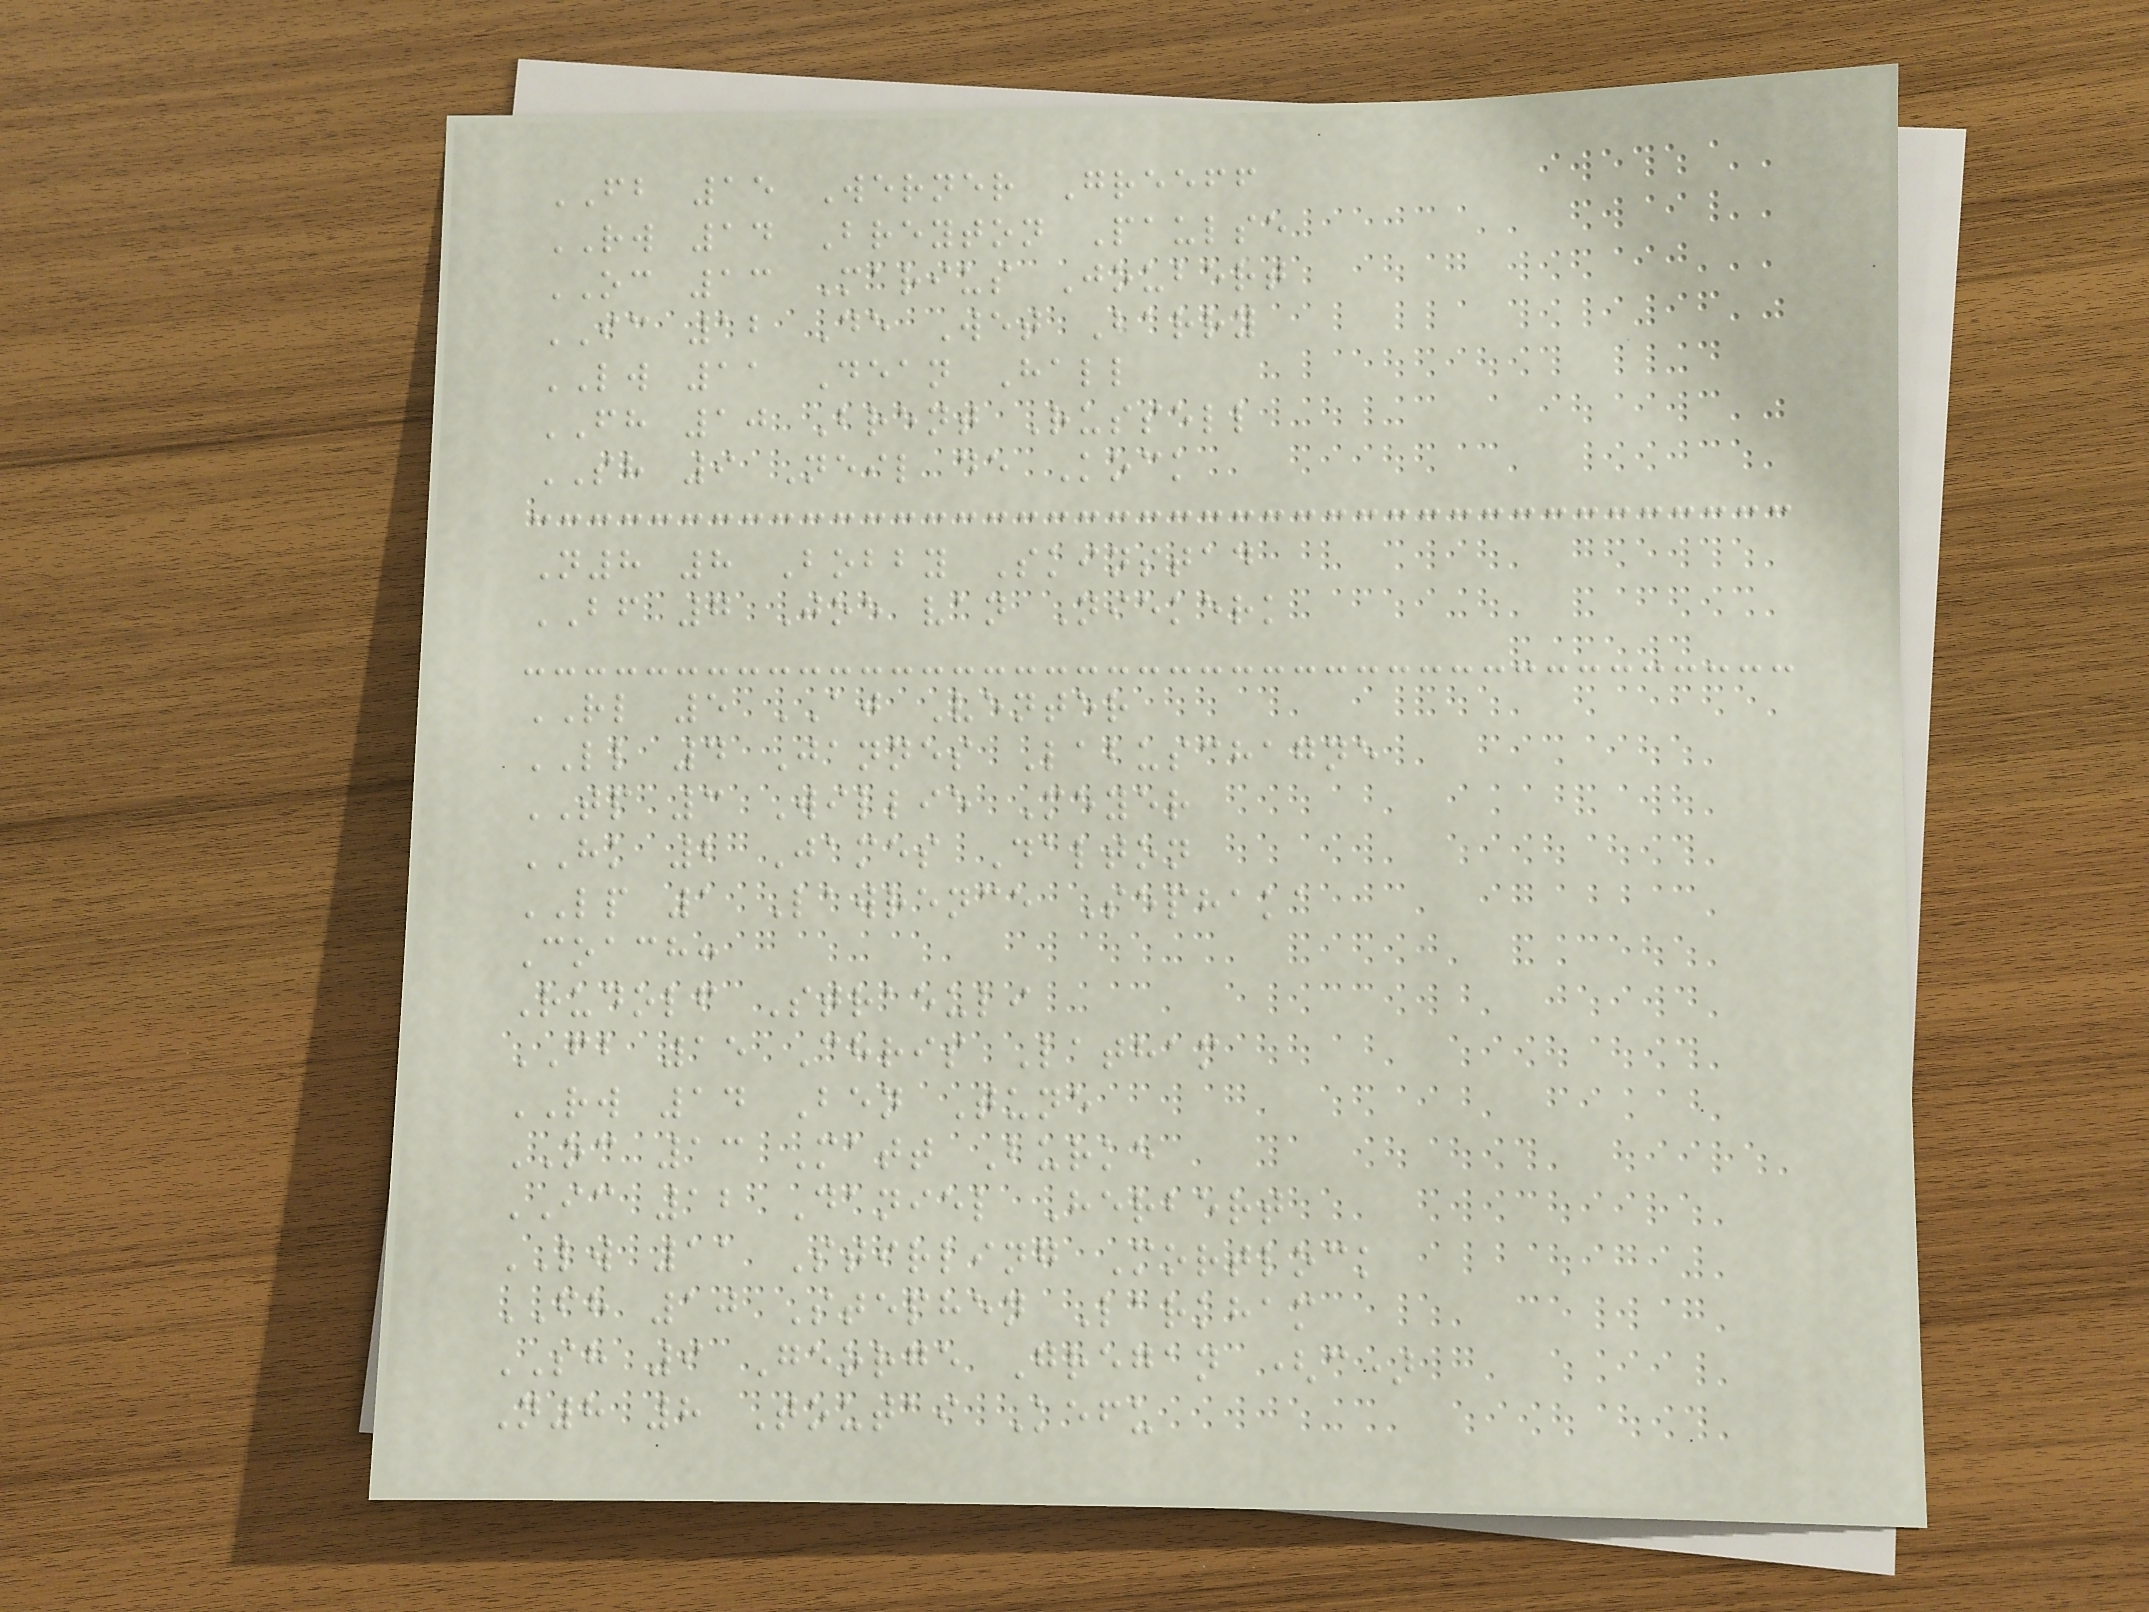FB 15 Werner Greeff
RW 14 Breyton Paulse
OC 13 Marius Joubert
IC 12 De Wet Barry
LW 11 Dean Hall
FH 10 Brent Russell
SH 9 Neil de Kock
N8 8 Bobby Skinstad
BF 7 Joe van Niekerk
RL 5 AJ Venter
LL 4 Jannes Labuschagne
TP 3 Willie Meyer
HK 2 James Dalton
LP 1 Lawrence Sephaka
Coach:
Rudolf Straeuli
FB 15 Chris Latham
RW 14 Ben Tune
OC 13 Matt Burke
IC 12 Daniel Herbert
LW 11 Stirling Mortlock
FH 10 Stephen Larkham
SH 9 George Gregan (c)
N8 8 Toutai Kefu
